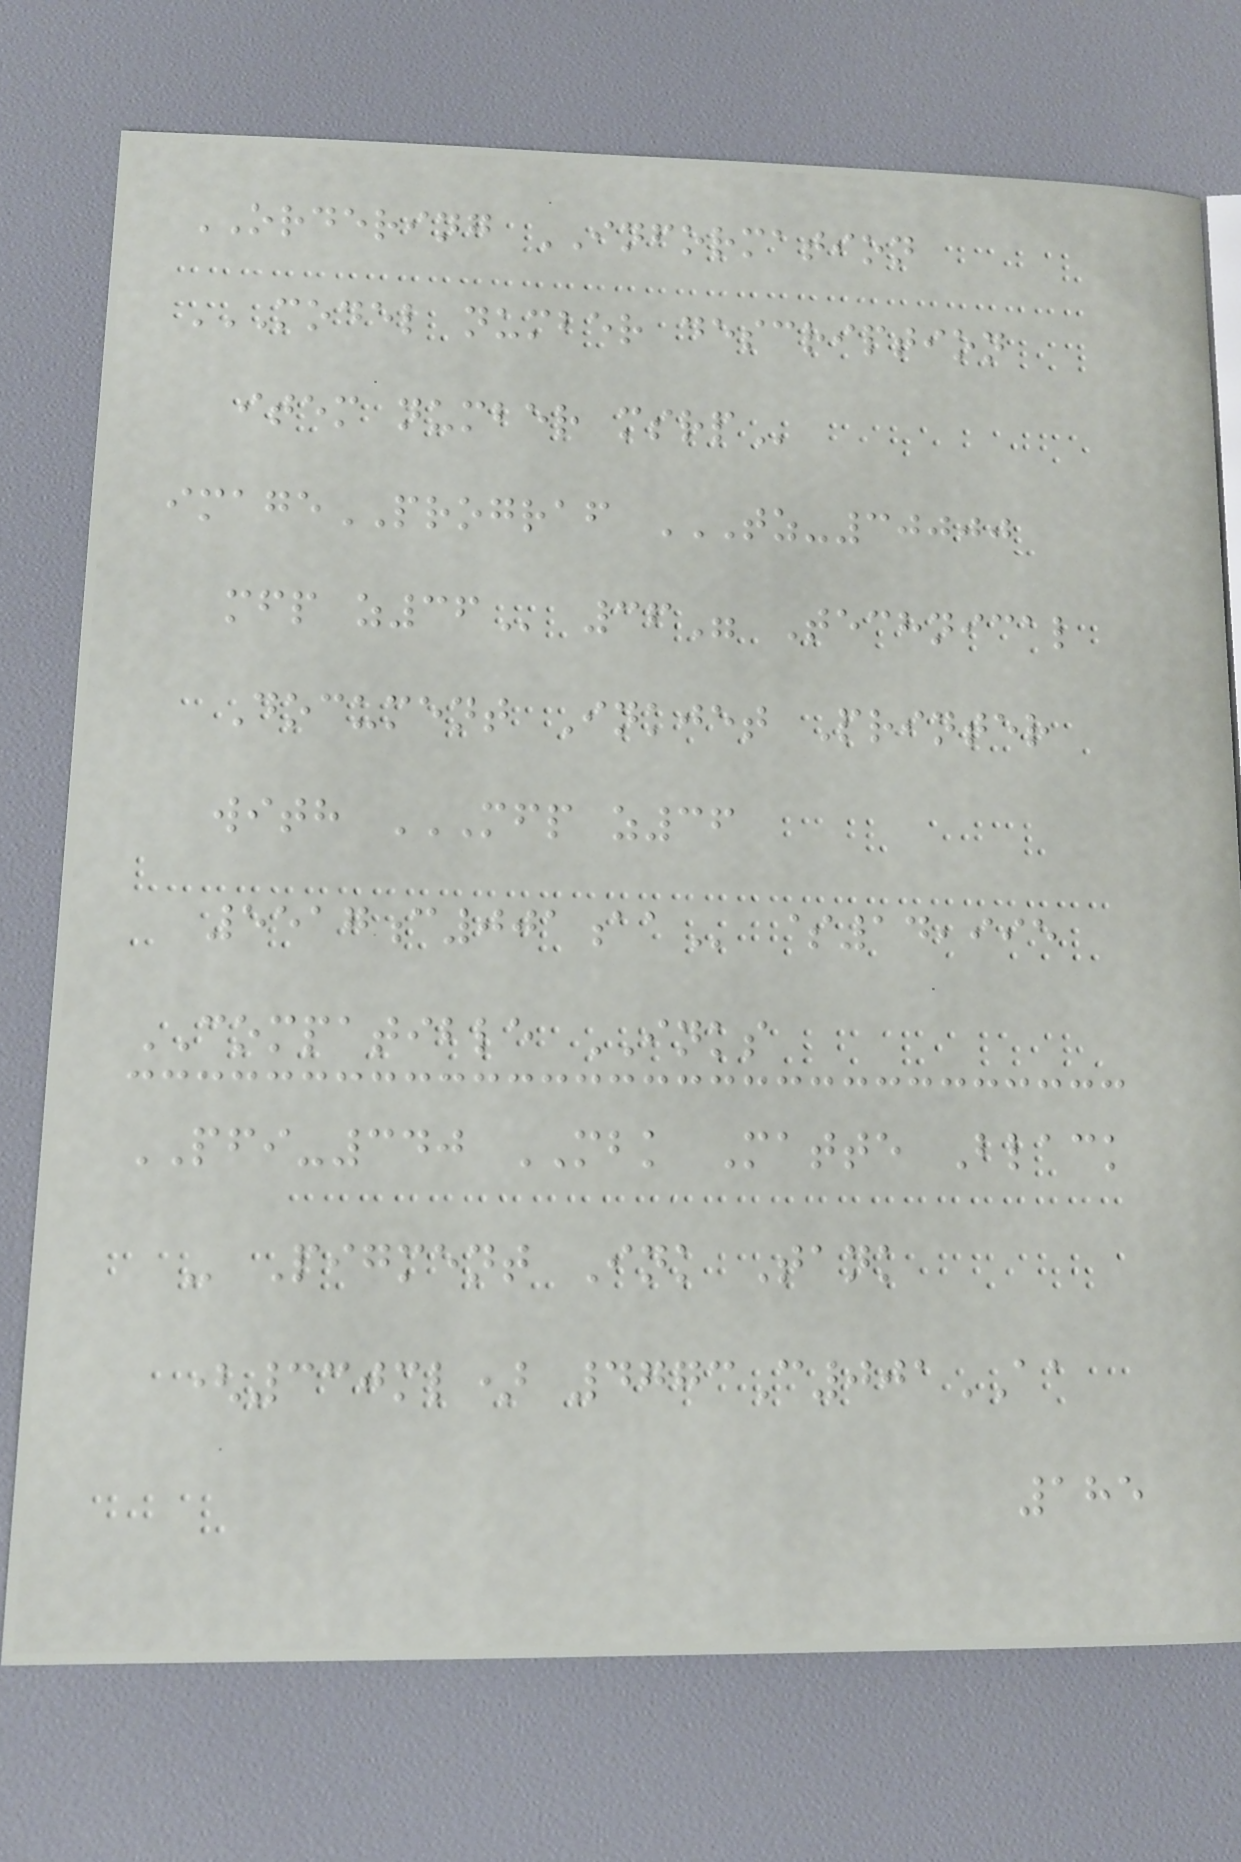ORDERING INFORMATION
MODEL NUMBER DESCRIPTION
ITEM NUMBER MSRP
imagePROGRAF TZ-30000
MFP Z36 36" Technical
Document Inkjet Printer
with MFP Z36
5517C001AA $14,995
COMPATIBLE INKS
PFI-340 MBK Matte Black
- Pigment Ink Tank
(330ml) 4773C001AA
185
